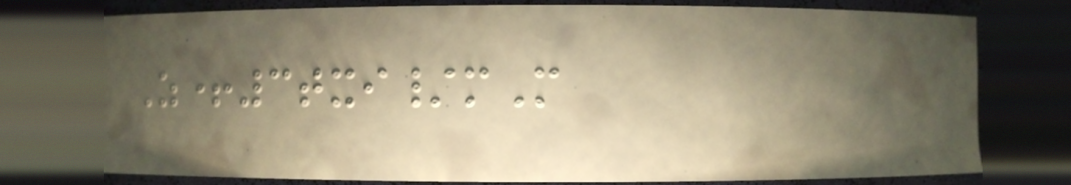Z+3txi/mM
